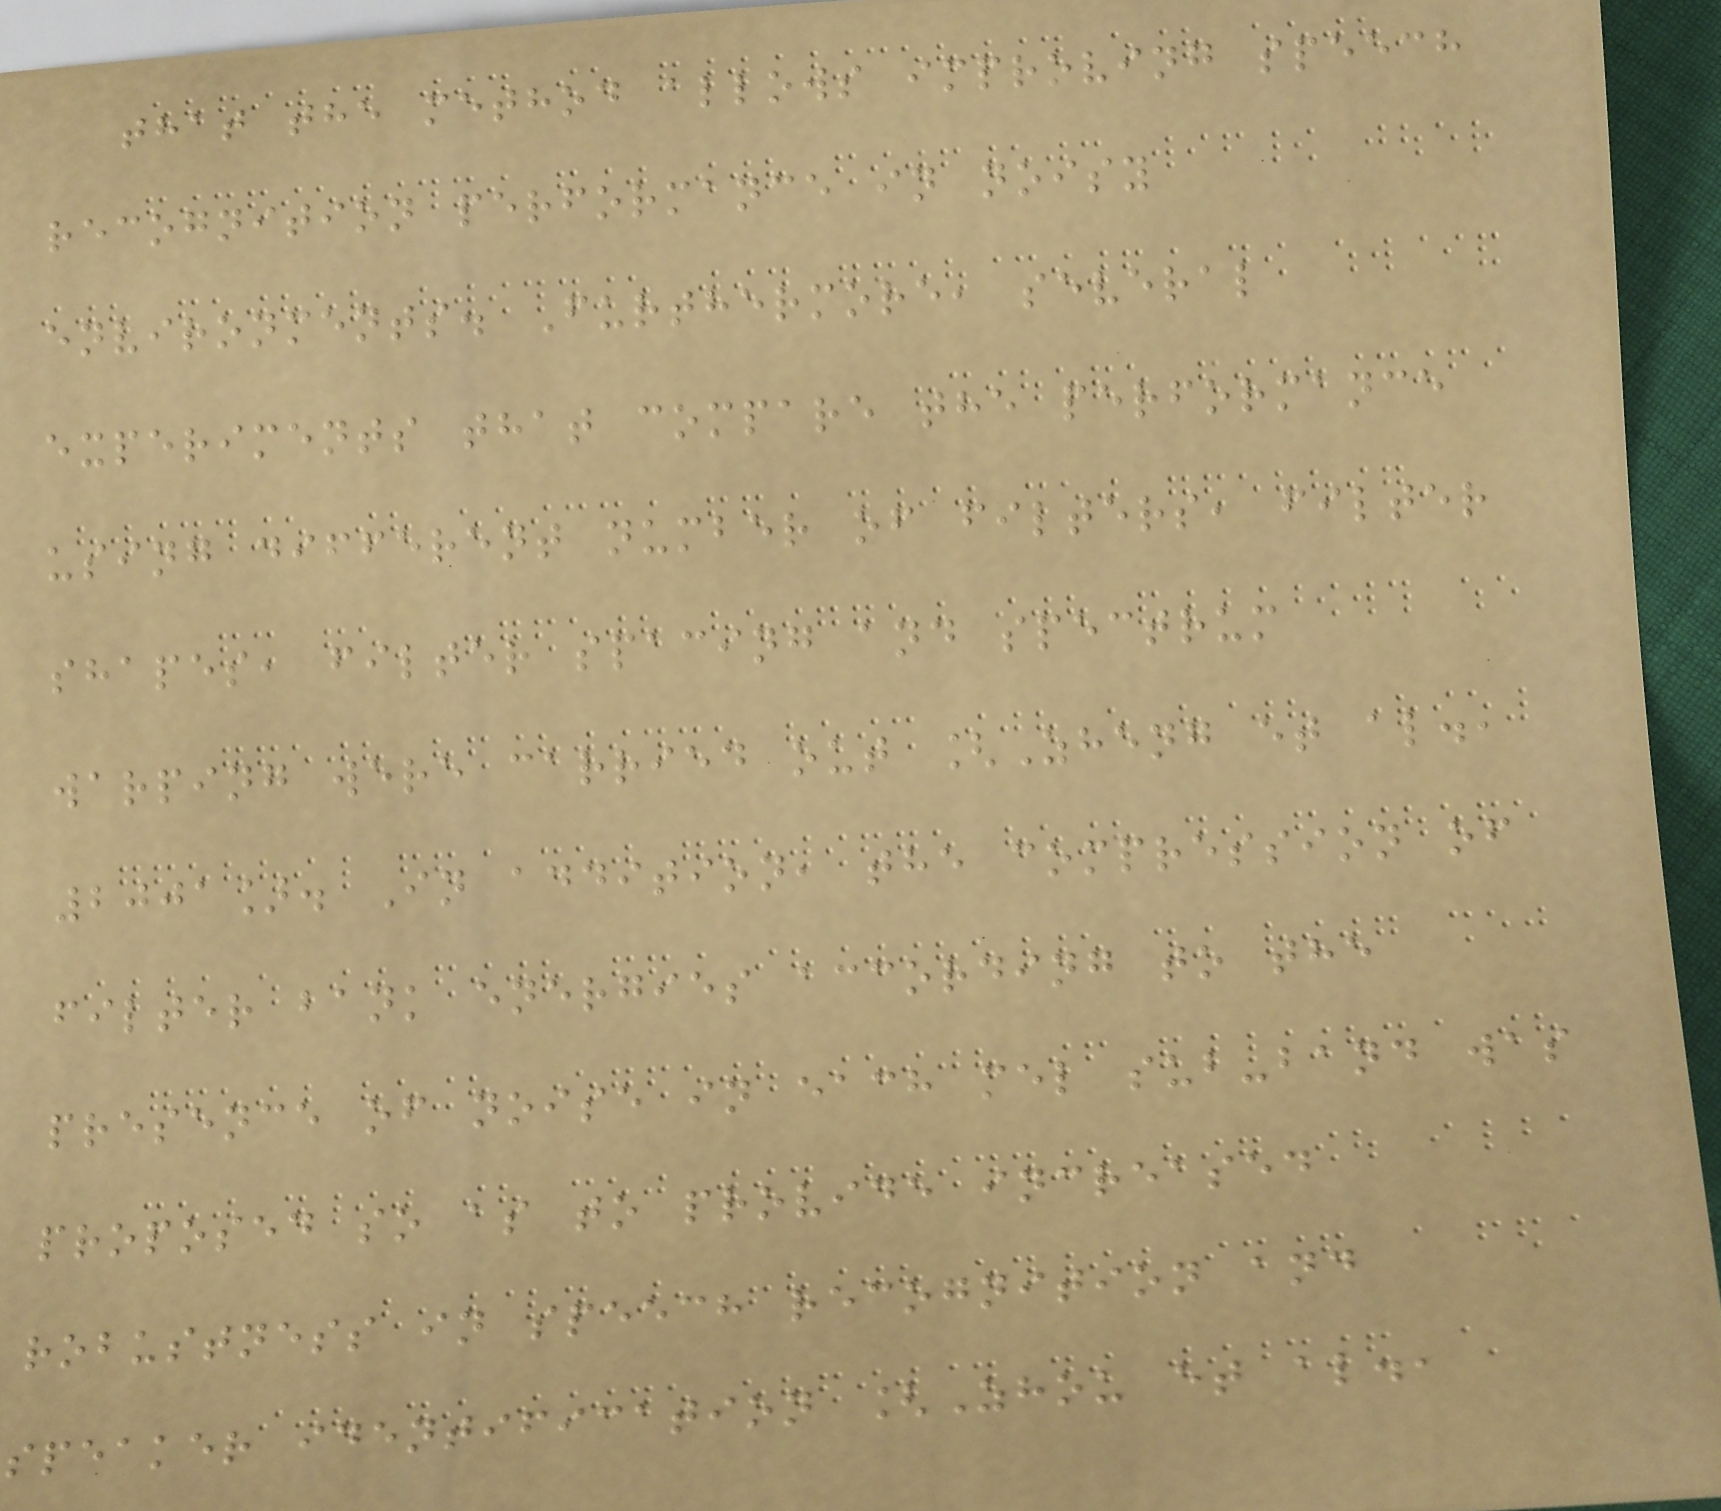that the method allows improving speech
recognition performance in noisy
environments. Furthermore, several
experiments that compare the performance
using different number of filters, filter
shapes, filter spacing and spectrum
warping were carried out [Zheng et al.,
2001]. In addition, the compression of
filter bank energies according to the
presence of noise in each mel sub-band was
proposed so as to provide increased
robustness in speech recognition and
speaker identification [Zhou et al.,
